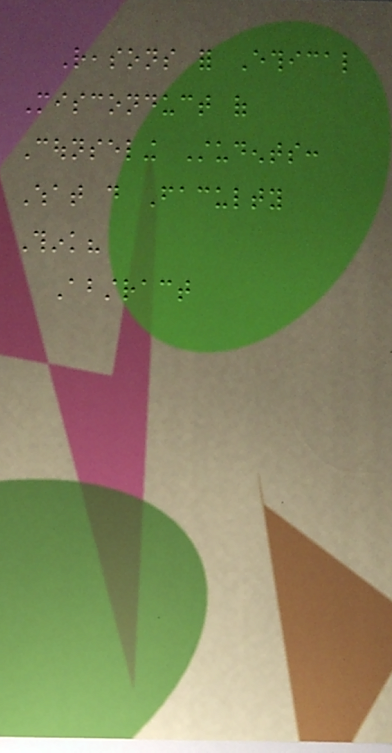Reasons for Ethical
Misconduct of
Counseling Students:
What do Faculty
Think?
Abstract
